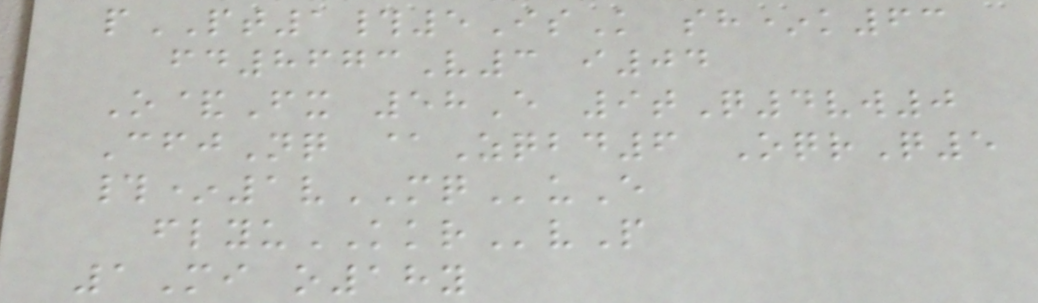pPT1#5IsK sh*k63
fd8673V3 i04
O&Fx 58E 9tQ4vw0
CfjNq @Zqbd6 OqrQ5
#*1vMQuE
flyuKKRvP
1Mi o18y
